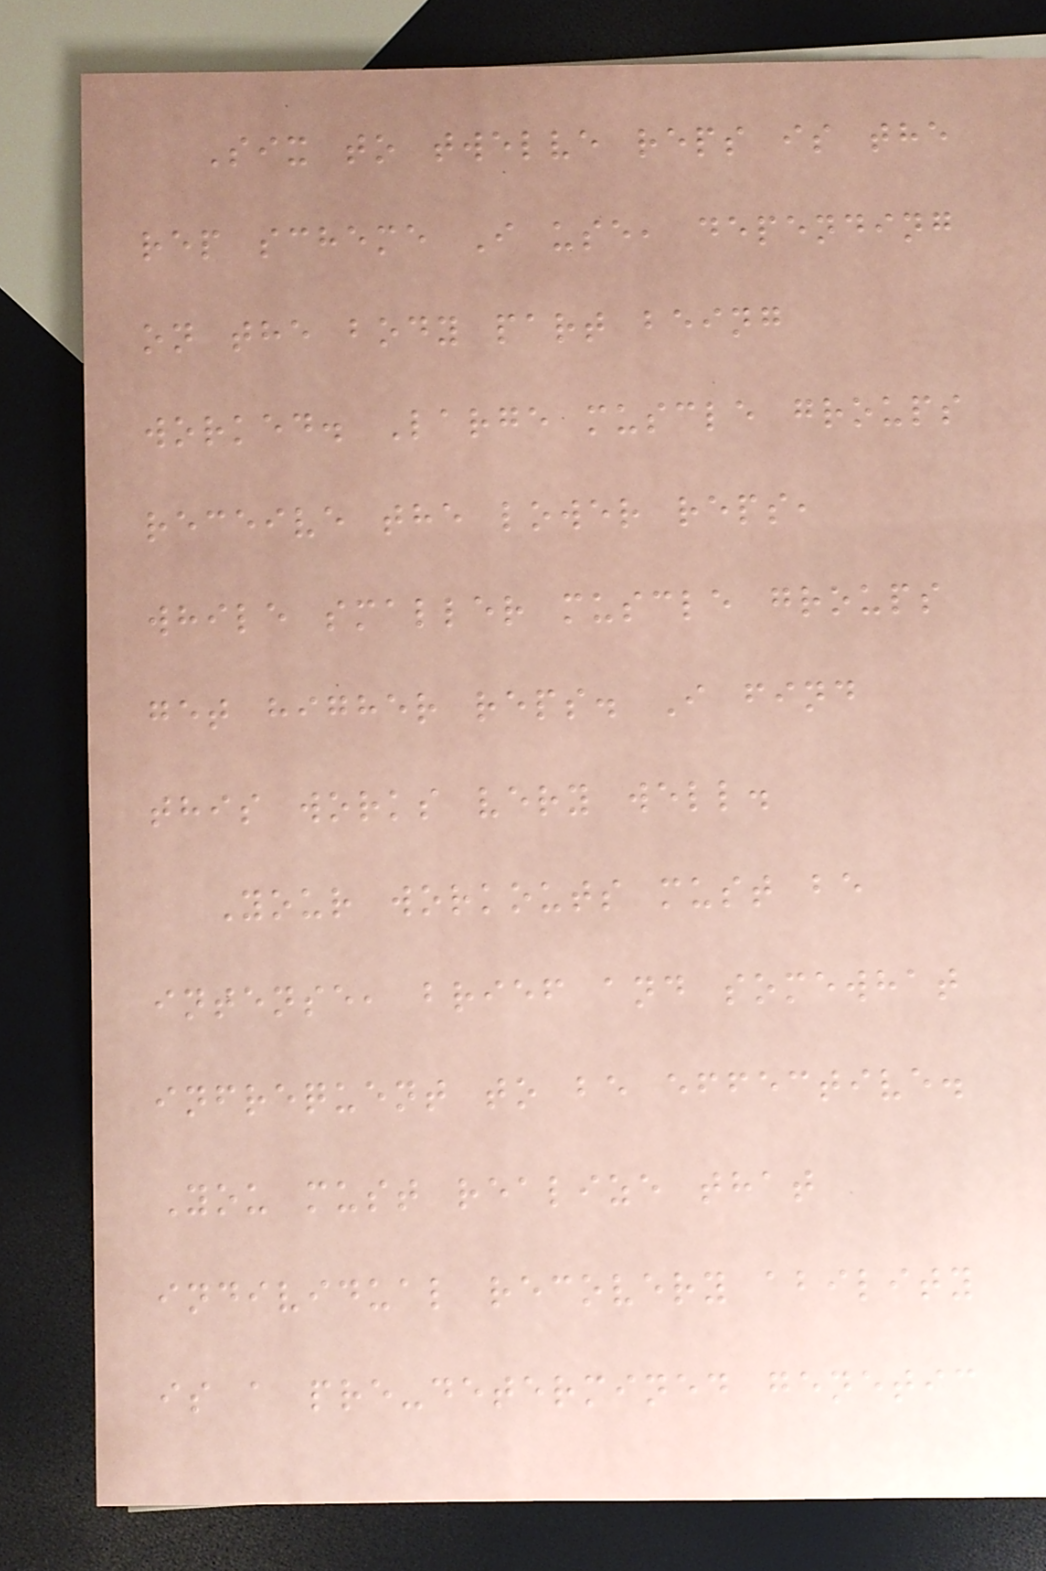Six to twelve reps is the
rep scheme I use, depending
on the body part being
worked. Large muscle groups
receive the lower reps,
while smaller muscle groups
get higher reps. I find
this works very well.
Your workouts must be
intense, brief and somewhat
infrequent to be effective.
You must realize that
individual recovery ability
is a pre-determined genetic
